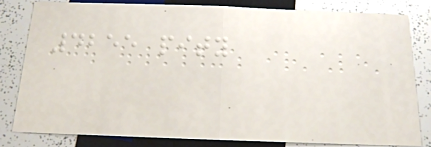4255 pity
